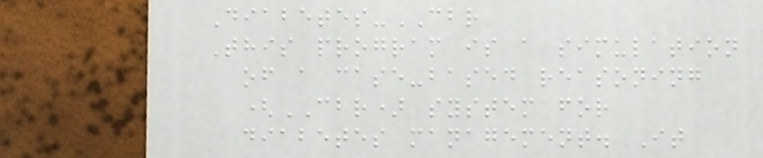Diabetes-CBR
This program is a simulation
of a case-based reasoning
(CBR) system for
diabetes management. It
